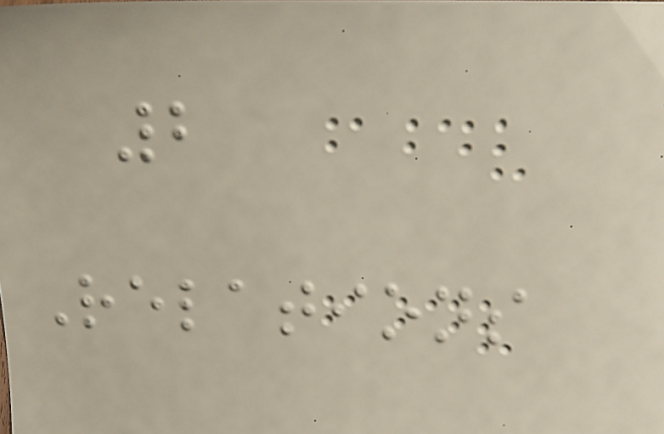2
Relations
